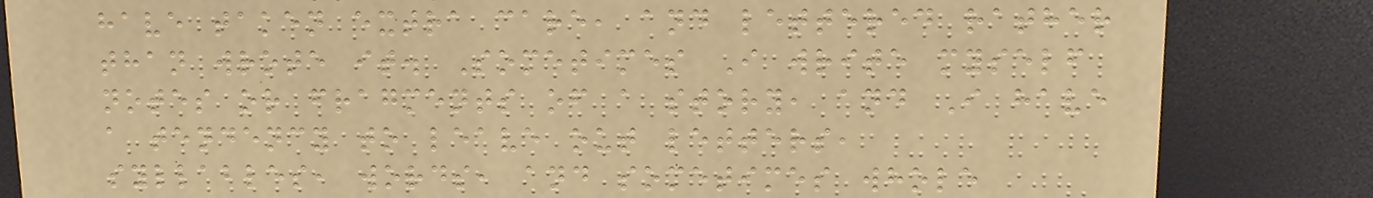have taken extra care, and lettered rather
than wrote it. Sometimes I write myself
notes or fragments of a story, and I have
a tendency to leave out letters,
syllables, words, and sometimes whole
